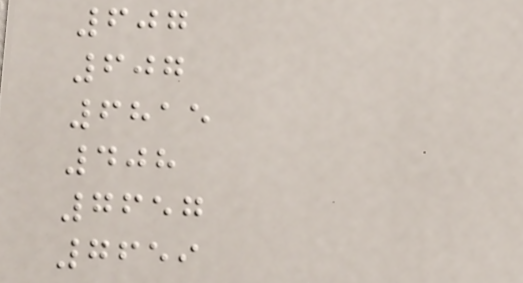607
607
6815
408
7657
7659
